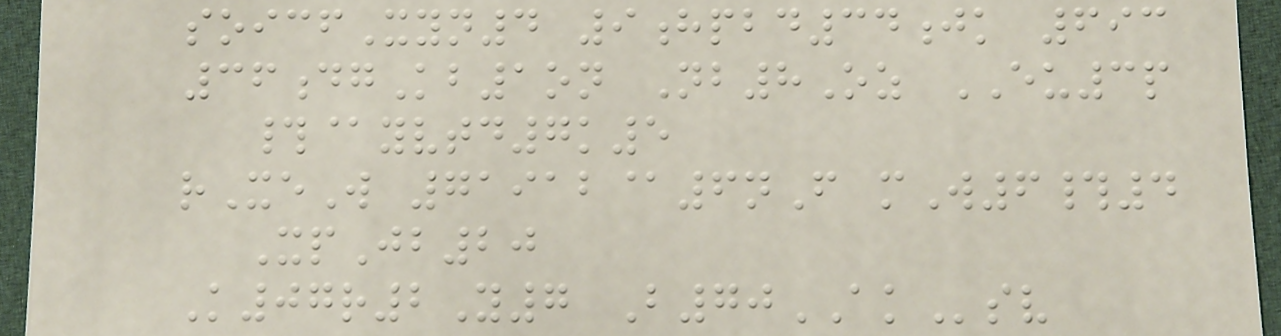soicfXyn4 9hpbd34jk 693
36dgKb1on Nb8Oz EU3p
#@yvtd7k5
rXeW 71912@6nF mW6#4
XpJb20
K07r2Y7 B70AKsv
